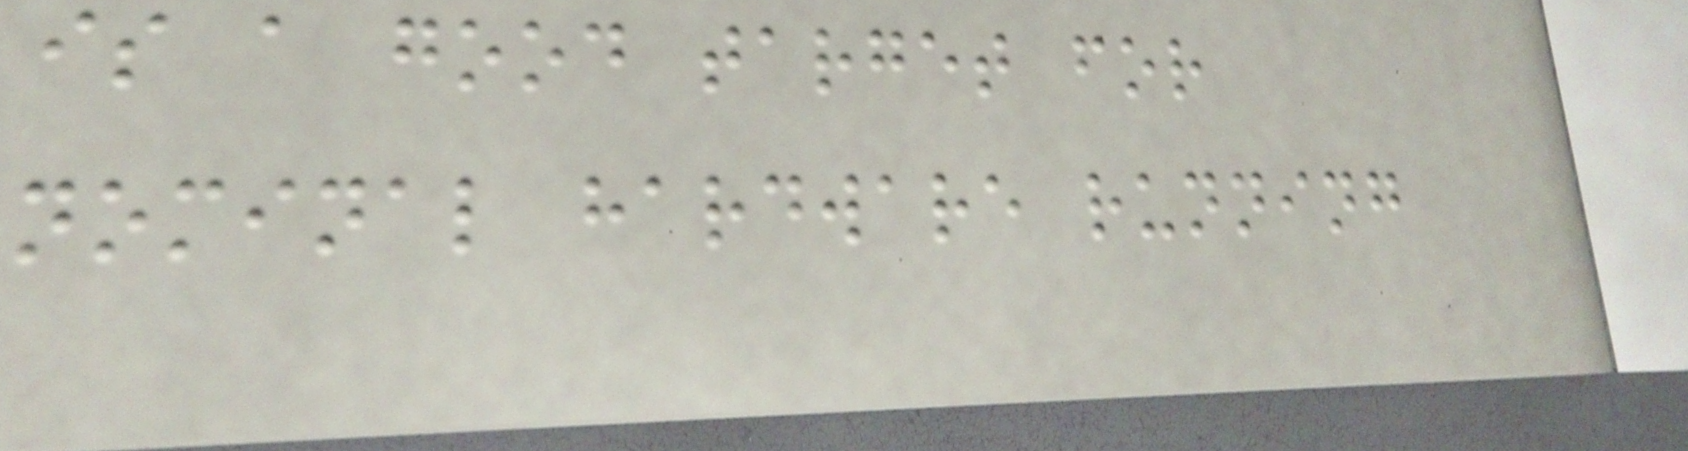is a good target for
nominal hardware running
